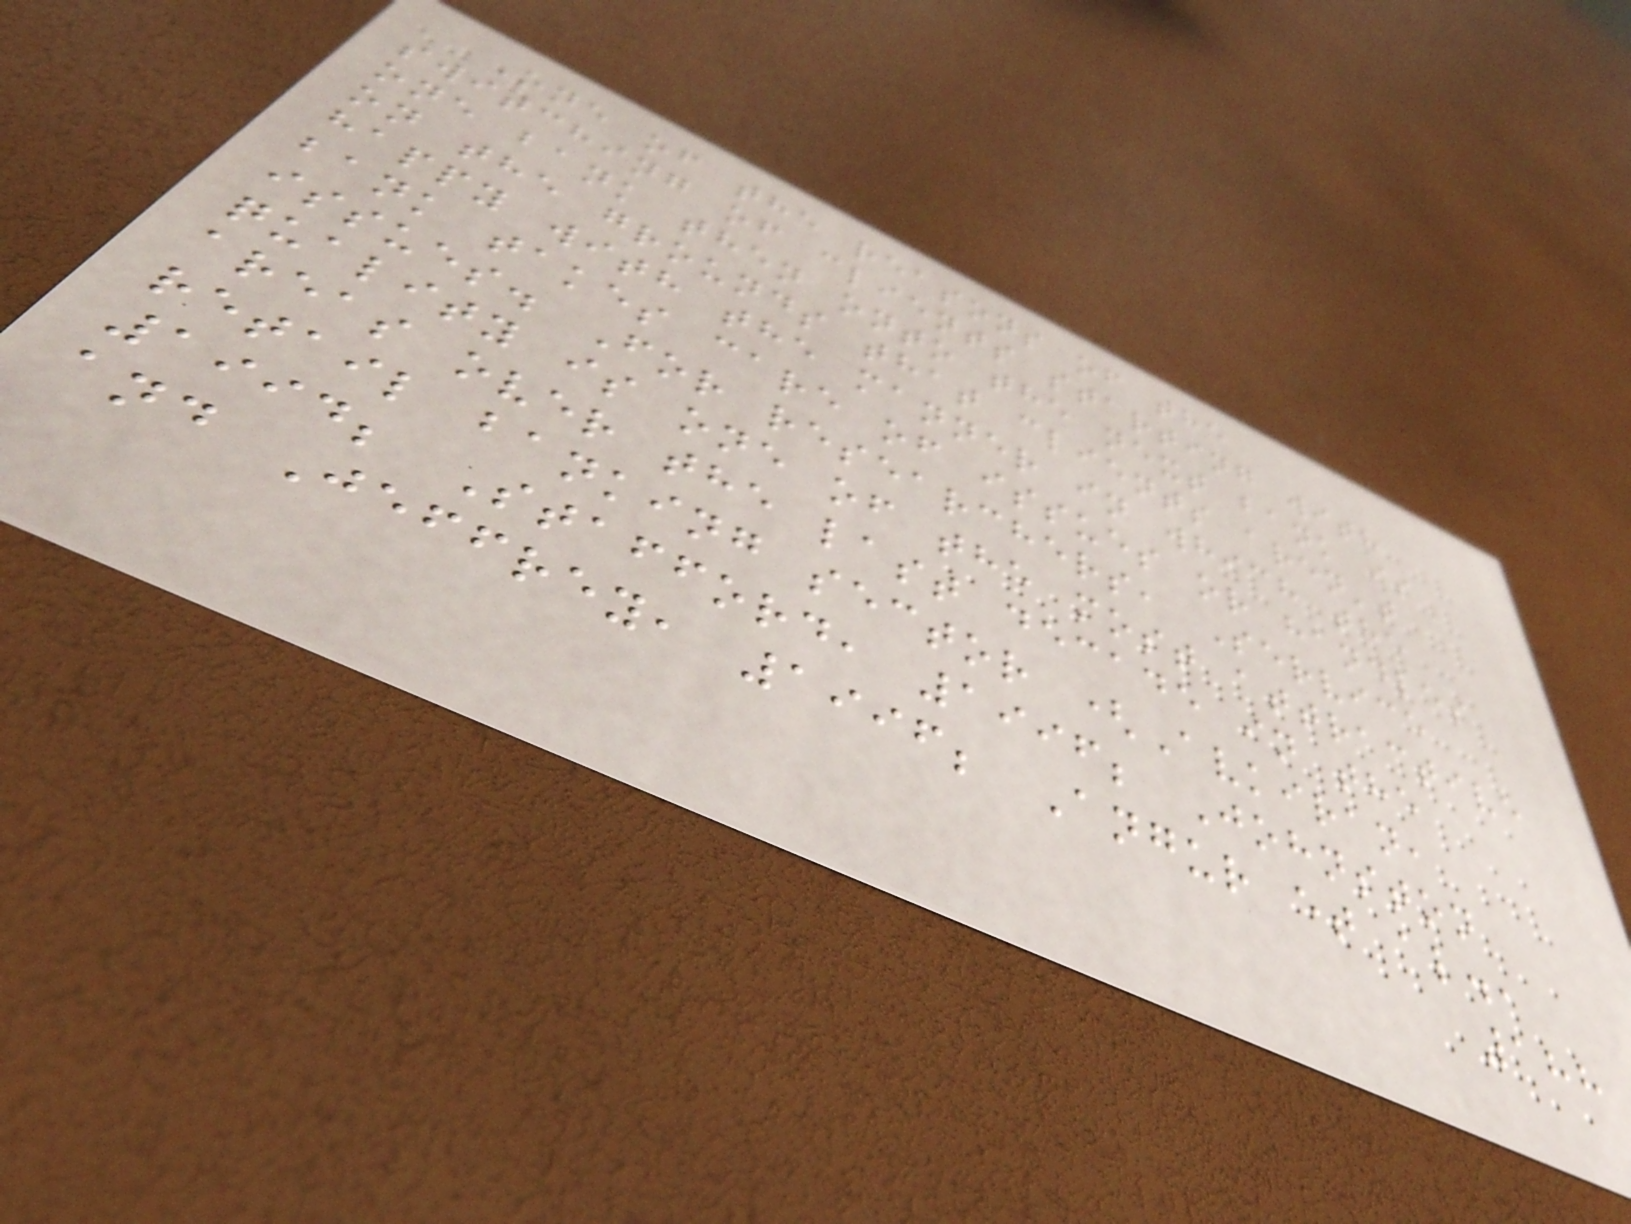One of the reasons of the
switching of clients starting with
one bank then onto the next bank is
on the grounds that clients aren't
happy with the manner in which the
bank takes care of issues or handles
issues. For researchers, Service
quality is one of the most attractive
areas over the last decade in the
retail banking sector (Avkiran,
1994; Stafford, 1996; Johnston
and Jeffrey, 1996; Angur et al.,
188
